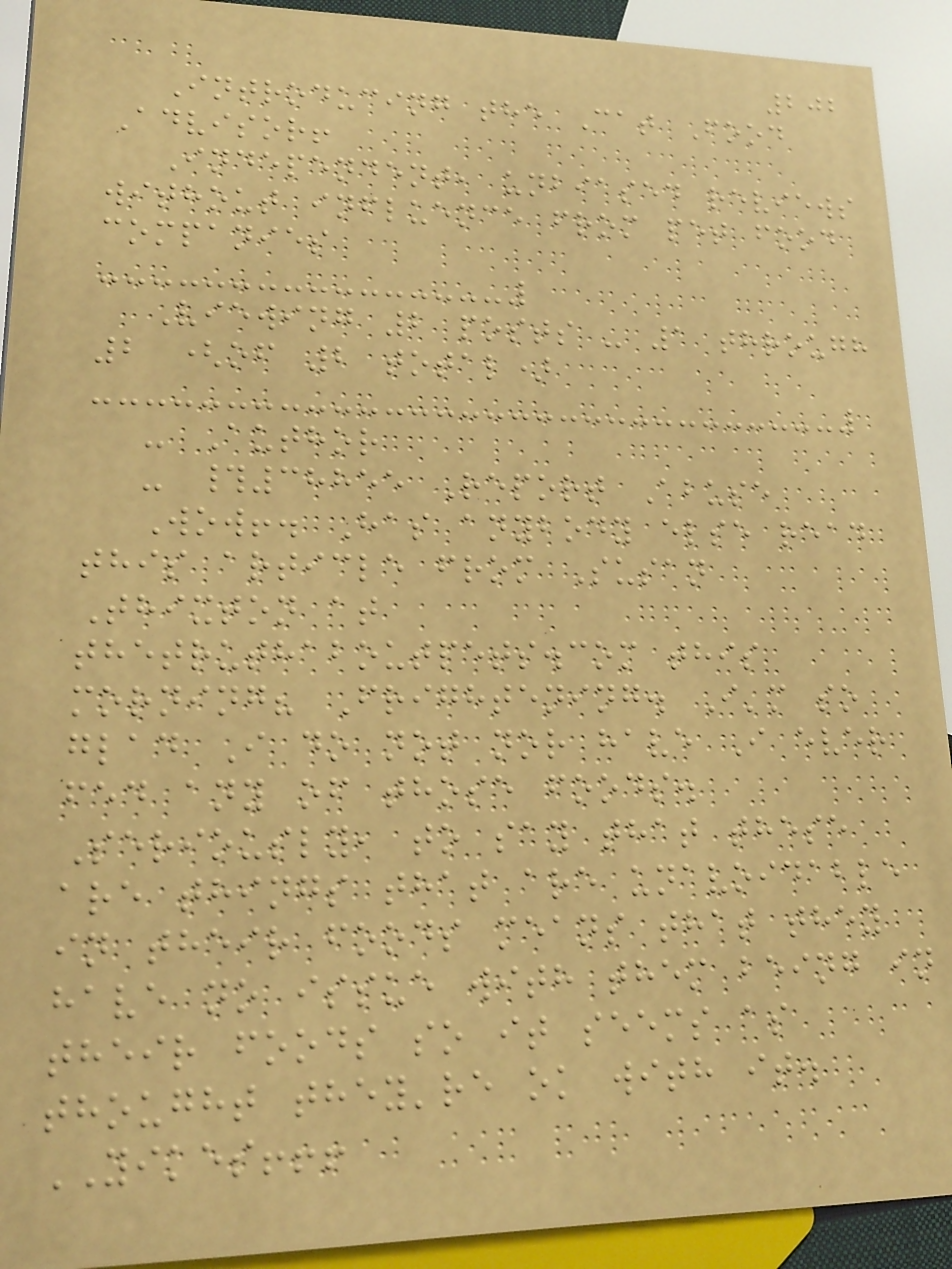202
Introducing the Cat Food
Advisor!
Independent, unbiased reviews
without influence from pet food
companies
Viewing 2 posts - 1 through
2 (of 2 total)
- Author
- #38855 Report Abuse
Wow!. Has anybody else read
this article from Susan
Thixton at
thetruthaboutpets.com this
morning? Frightening. I'm so
glad I do not nor have I ever
fed any of those foods.
Seriously, to say that these
are things that are unavoidable
in their foods means that they
have no issue with them being in
their foods so it seems as
thought they're ok with it.
YIKES!!!
